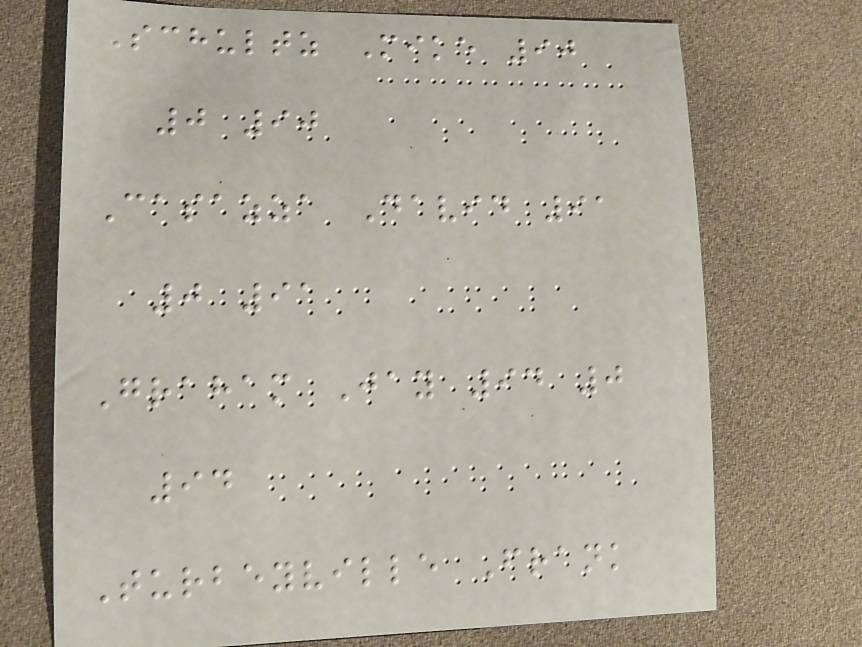Schultz Mike 90
0 90
Casazza David 91
0 91
Graham Jay 94 0
94
Turbeyville Frank
